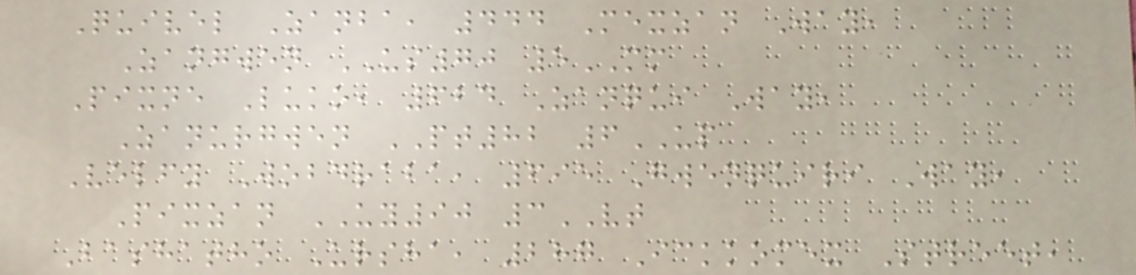Quivel Zanba, 444 Mexzan Way,
Zangwen US70 5MM
Pixne Luko, 624 Zanqui Way,
Zanurgwen PT82 6UP
Velfy Wobdraba, 695 Gwenquiri Way,
Pixzan UY90 3VT
Bashatho Ursha, 287 Ickkomex Street,
